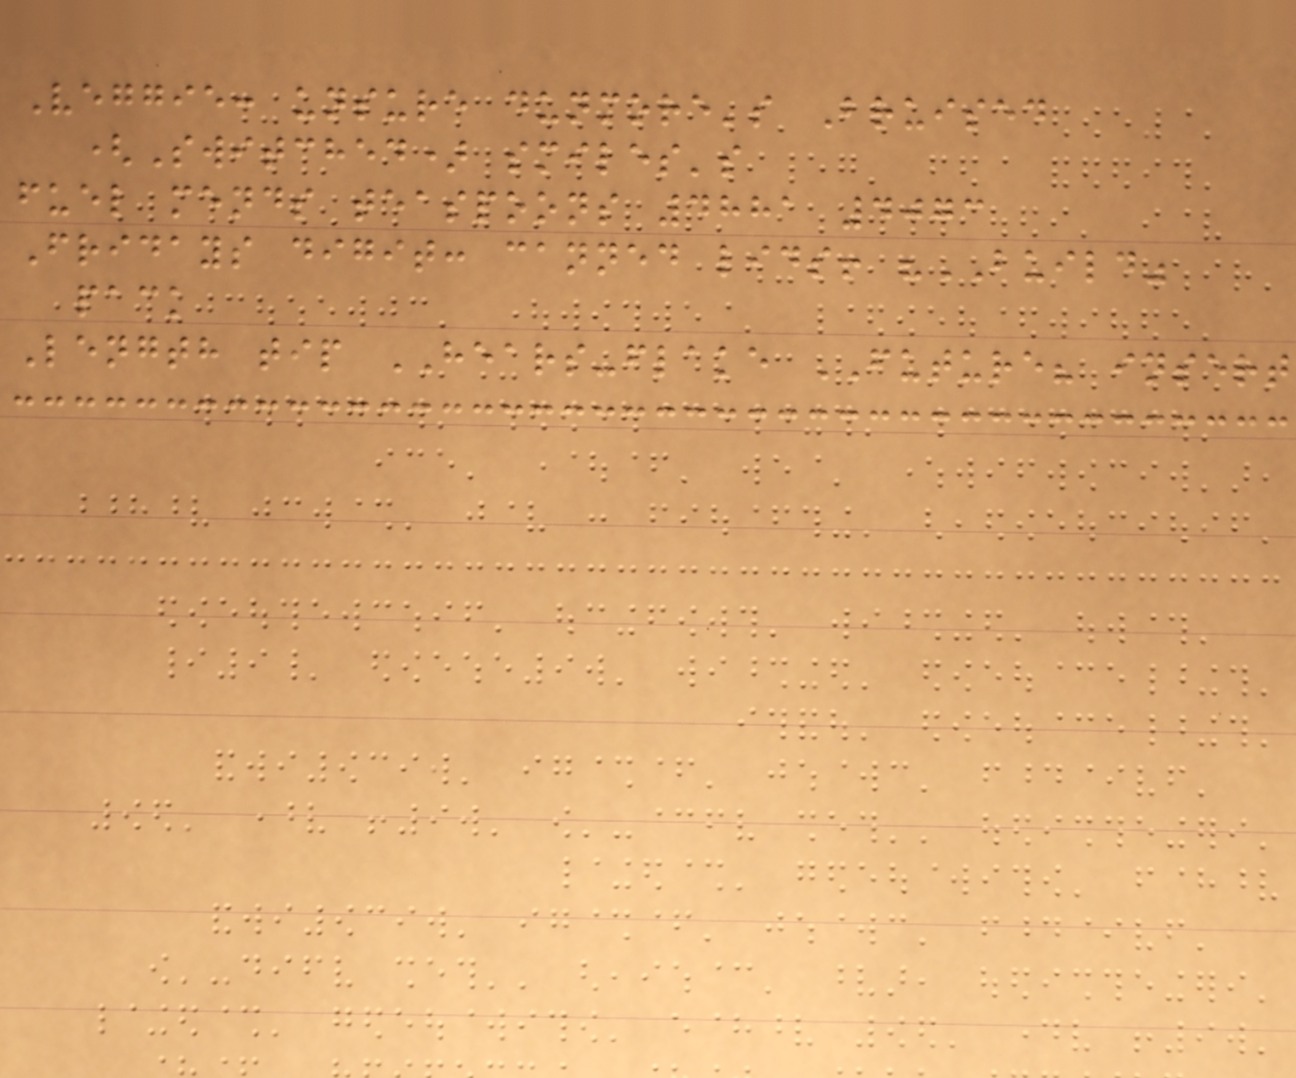Veggie: unsure dunmore's Bruised
(Switched) smiles's
fuel mends teaspoons 4881 4073
Fridays digit: canned lids! "BUILD"
pack
Length tip HEARS-flake FUTURE? insert
